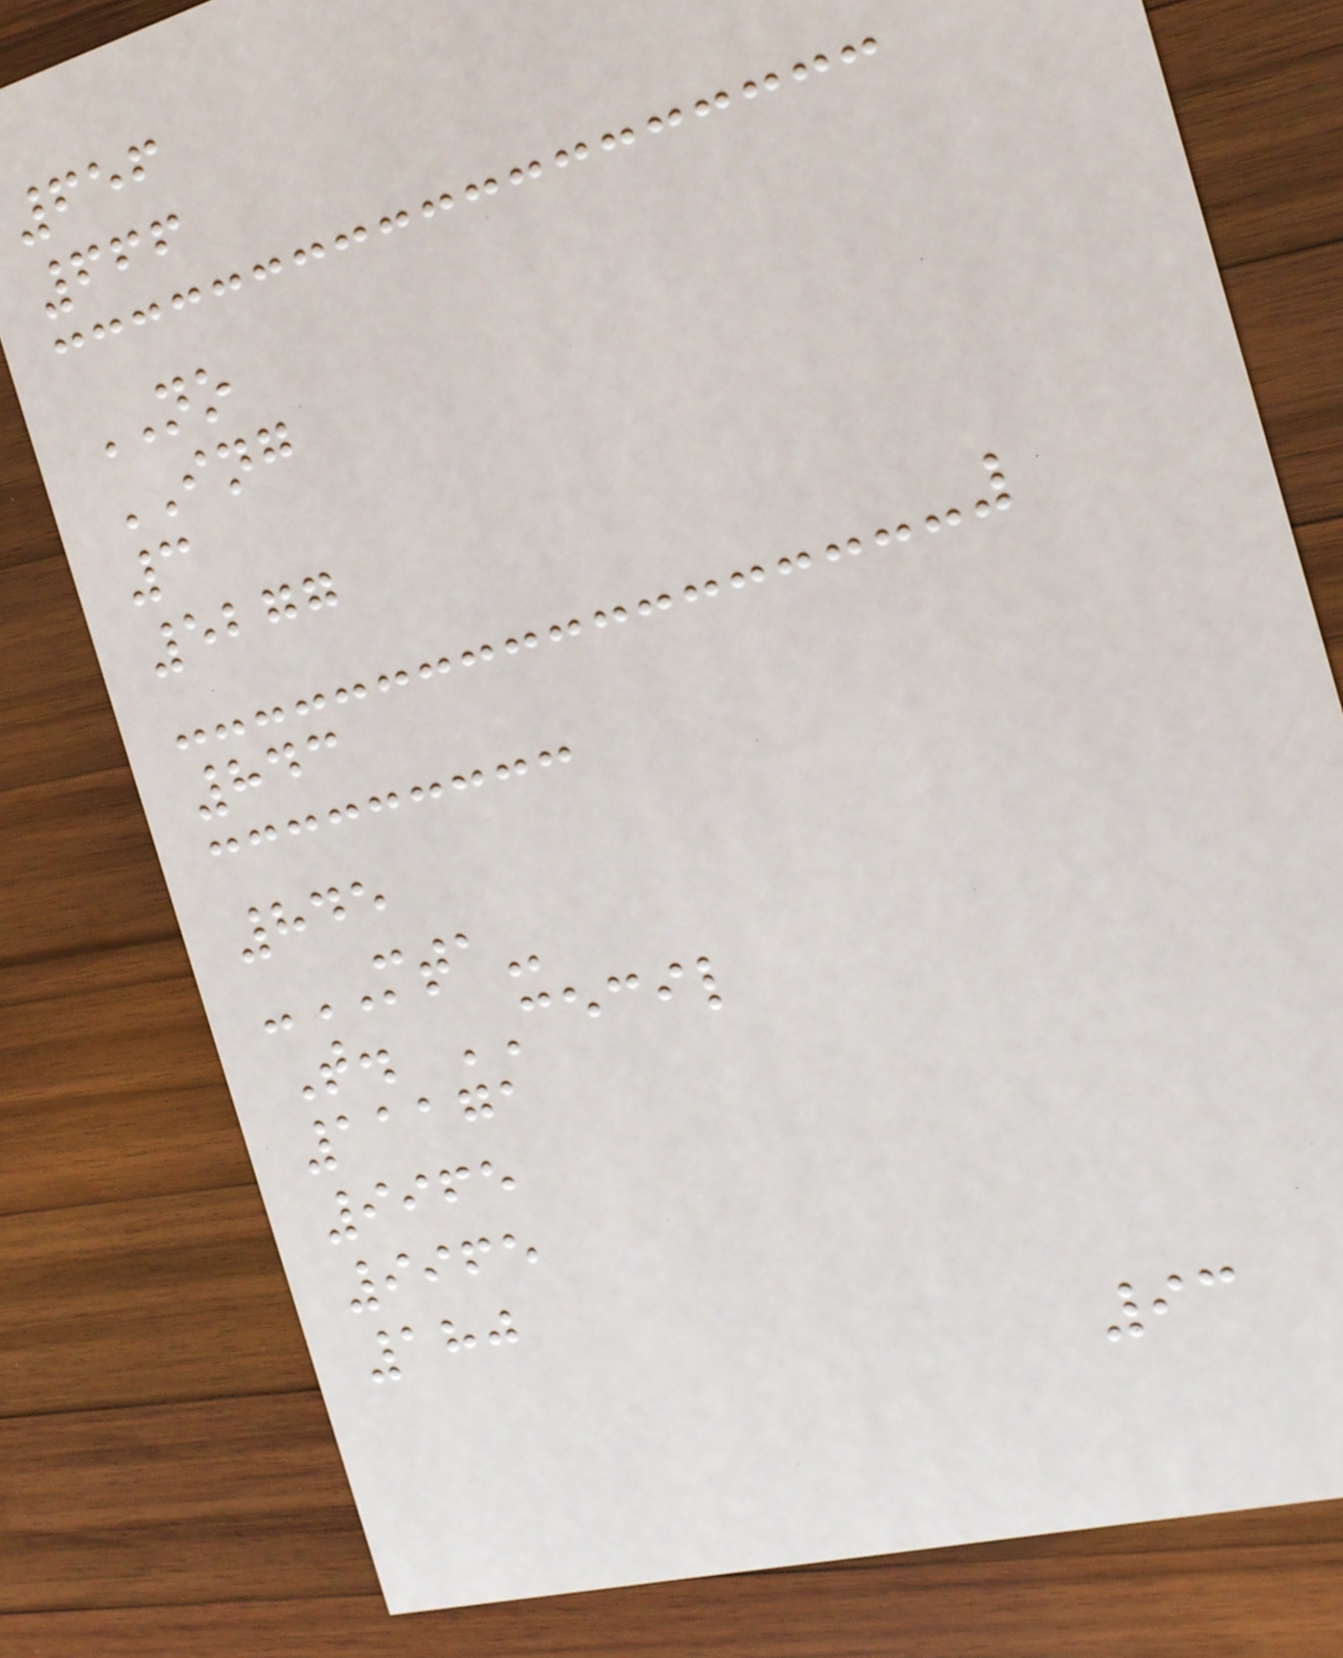656
666
NO
ING
3
5277
843
845
-MTA-
T. CECIL
11171
9965
9965
180
93
